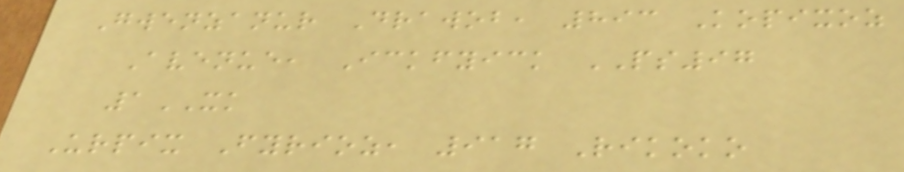Gwenzanur Drawob, 893 Kopixoz
Avenue, Ickfyick PS97
1XK
Urpix Fyrioz, 917 Rikoko
